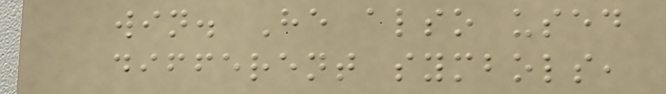win. He also used
different symbols,
